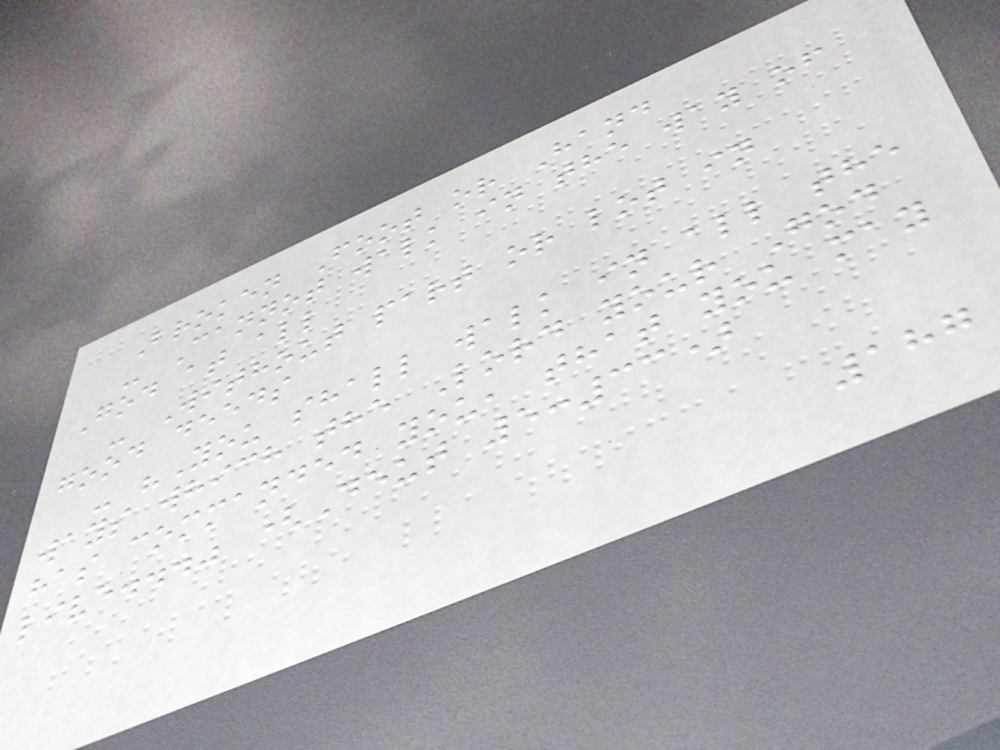Broken Foot or Hand
- Cannot walk in the way of
God at all
- Without part or lot in
good deeds
- "You shall walk in all the
ways which the Lord your God
has commanded you, that you may
live..." (Deut 5:33)
187
